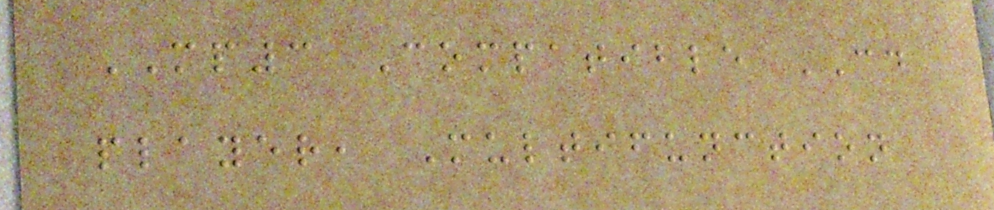MP3 Compatible CD
player, Multifunction
